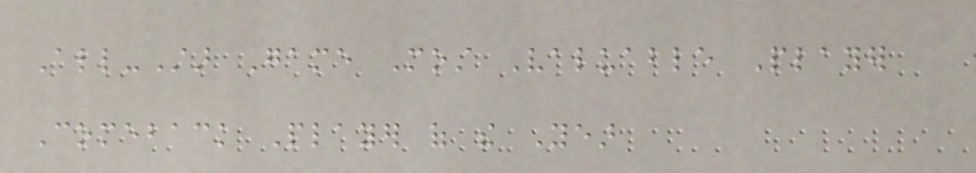All-Star Game Most Valuable Player
Comeback Player of the Year
